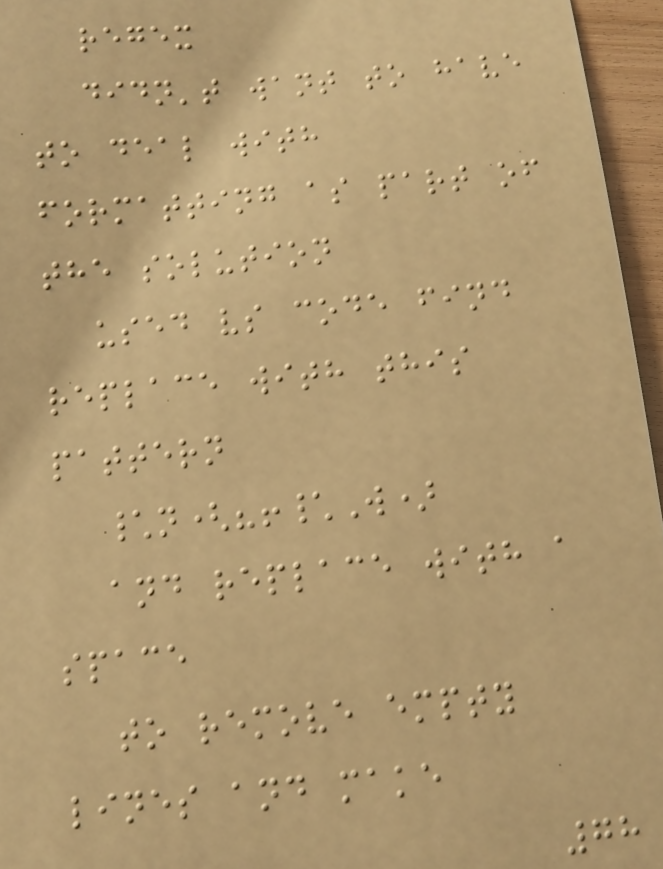regex
didn't want to have
to deal with
formatting as part of
the solution
used vs code find
replace with this
pattern
\n(?!\W)
and replace with a
space
to remove empty
lines and make
78
